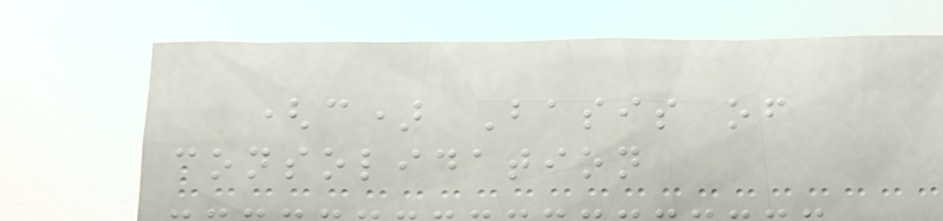(c) Basis of
consolidation
